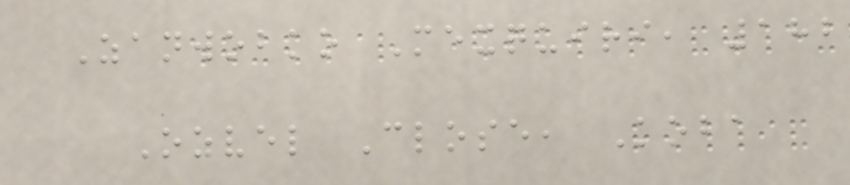Zanwobko Mexquiri, 182
Ozvel Close, Koba
